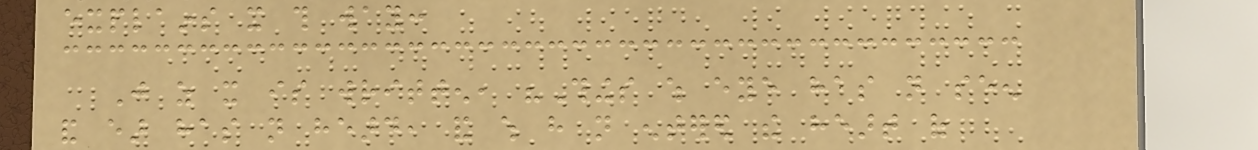explains it this way:
Just as it is written, "Things which eye has not seen
and ear has not heard, and which have not entered the heart of
